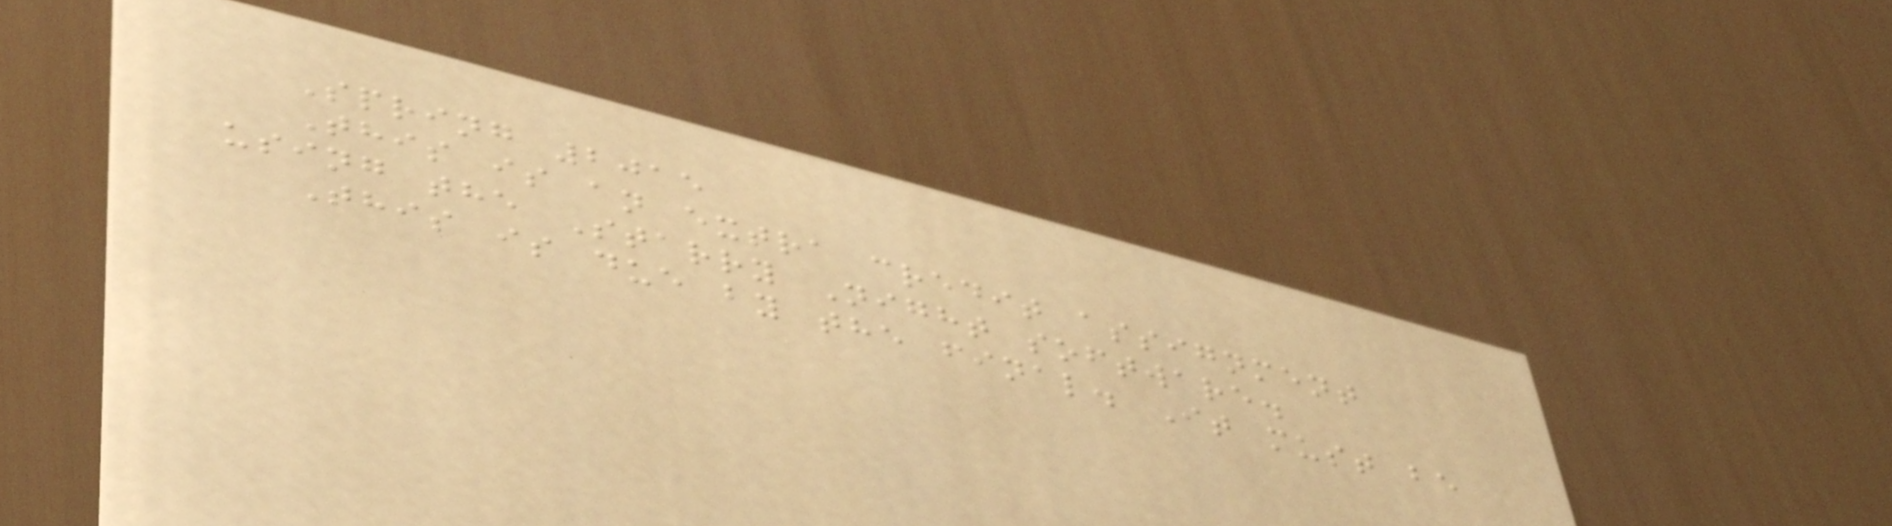Spring 2015
This is an extra credit assignment
using the Starry Night software.
This is due by the final. It must be
